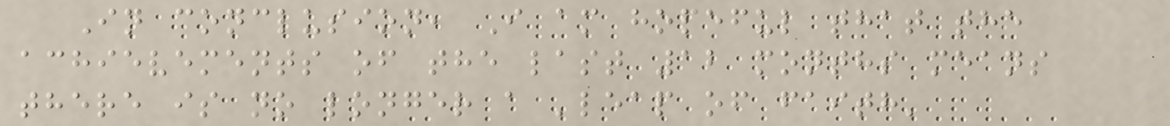In conclusion, I am hopeful that the
achievements of the last 12 months means
there is no longer a 'leap of faith'
